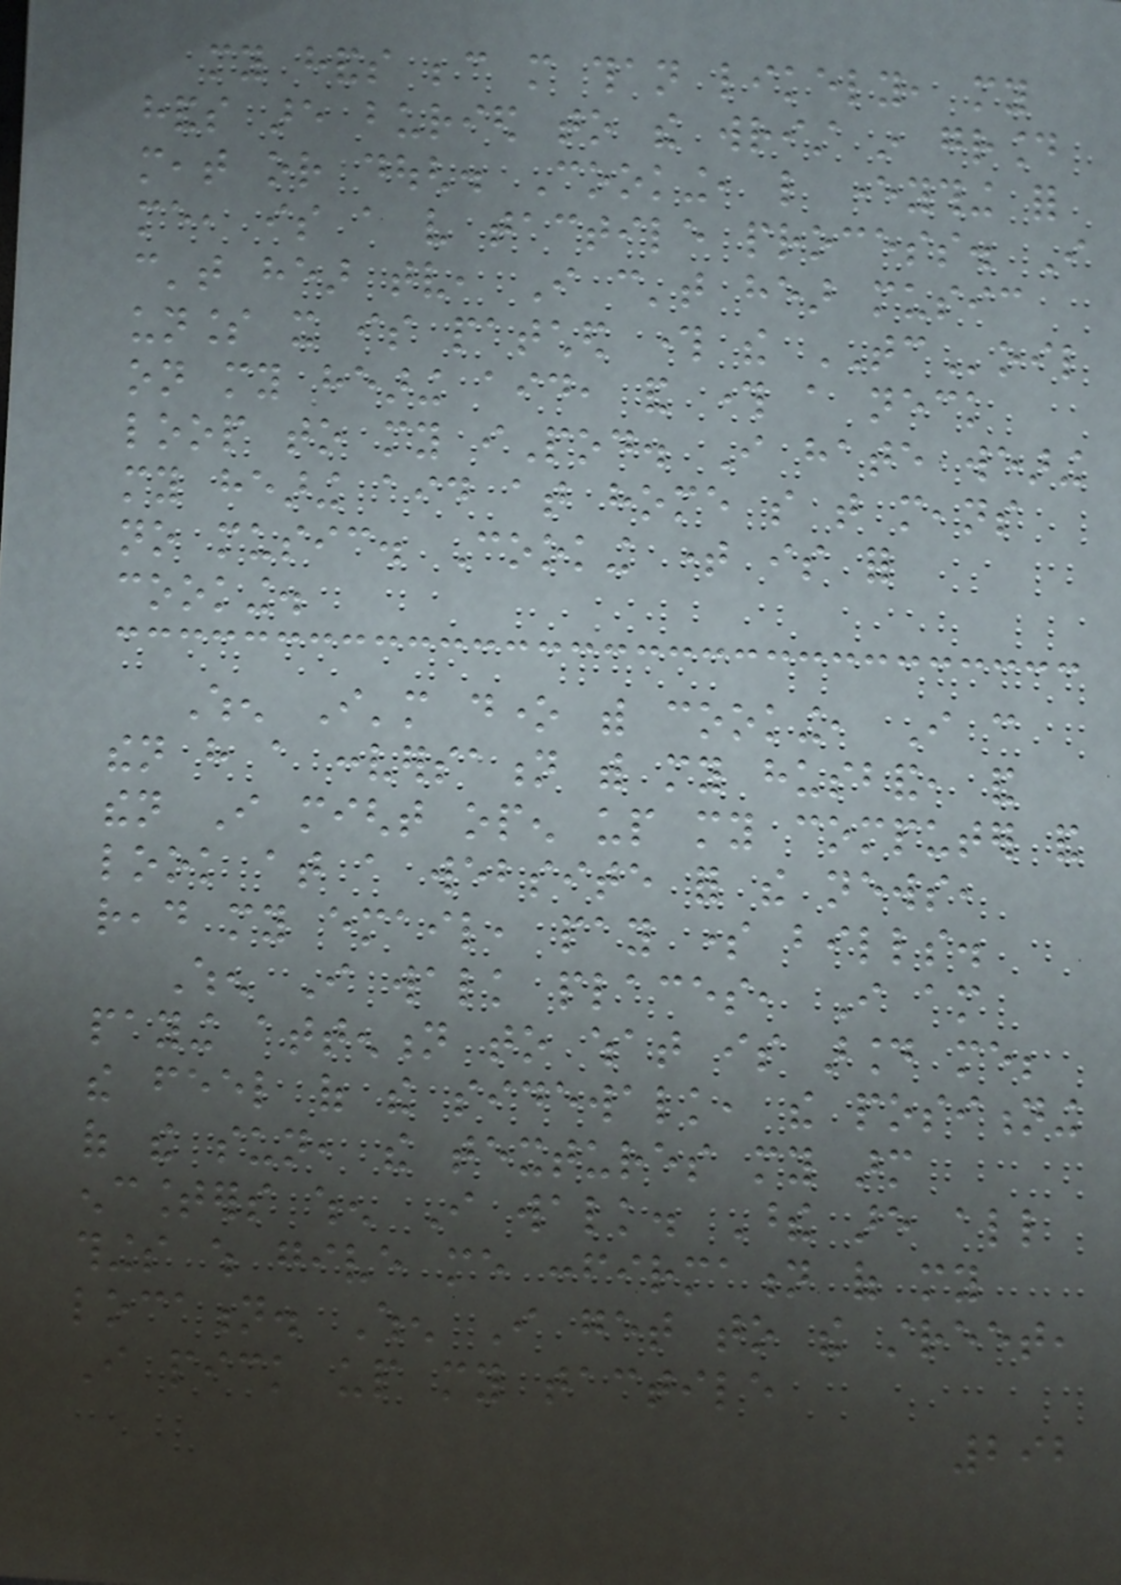my hands because more than likely, my
hands are buried to the wrist in ground
meat or dough. Cooking, like everything for
me, is a very tactile process. I
can't hear tv, I can't hear music
unless it is patched through the TCoil
on my hearing aid, and through a neck
loop to my iPod. I hate wearing
my hearing aid at home so that means
no music. Cooking time is for
cooking.
When I'm done with cooking, I can
then have a conversation with my husband, and
then I might open up my computer and
look at a website for the news,
read my email, pay some bills.
When I walk places, I am
paying attention to what is around me;
the feel of the sidewalk, the positioning
of the sun, the textures my arm
encounters when I walk. These are all
things which give me confirmation of my
location. When I get to the street,
I pick up my tactile
292
